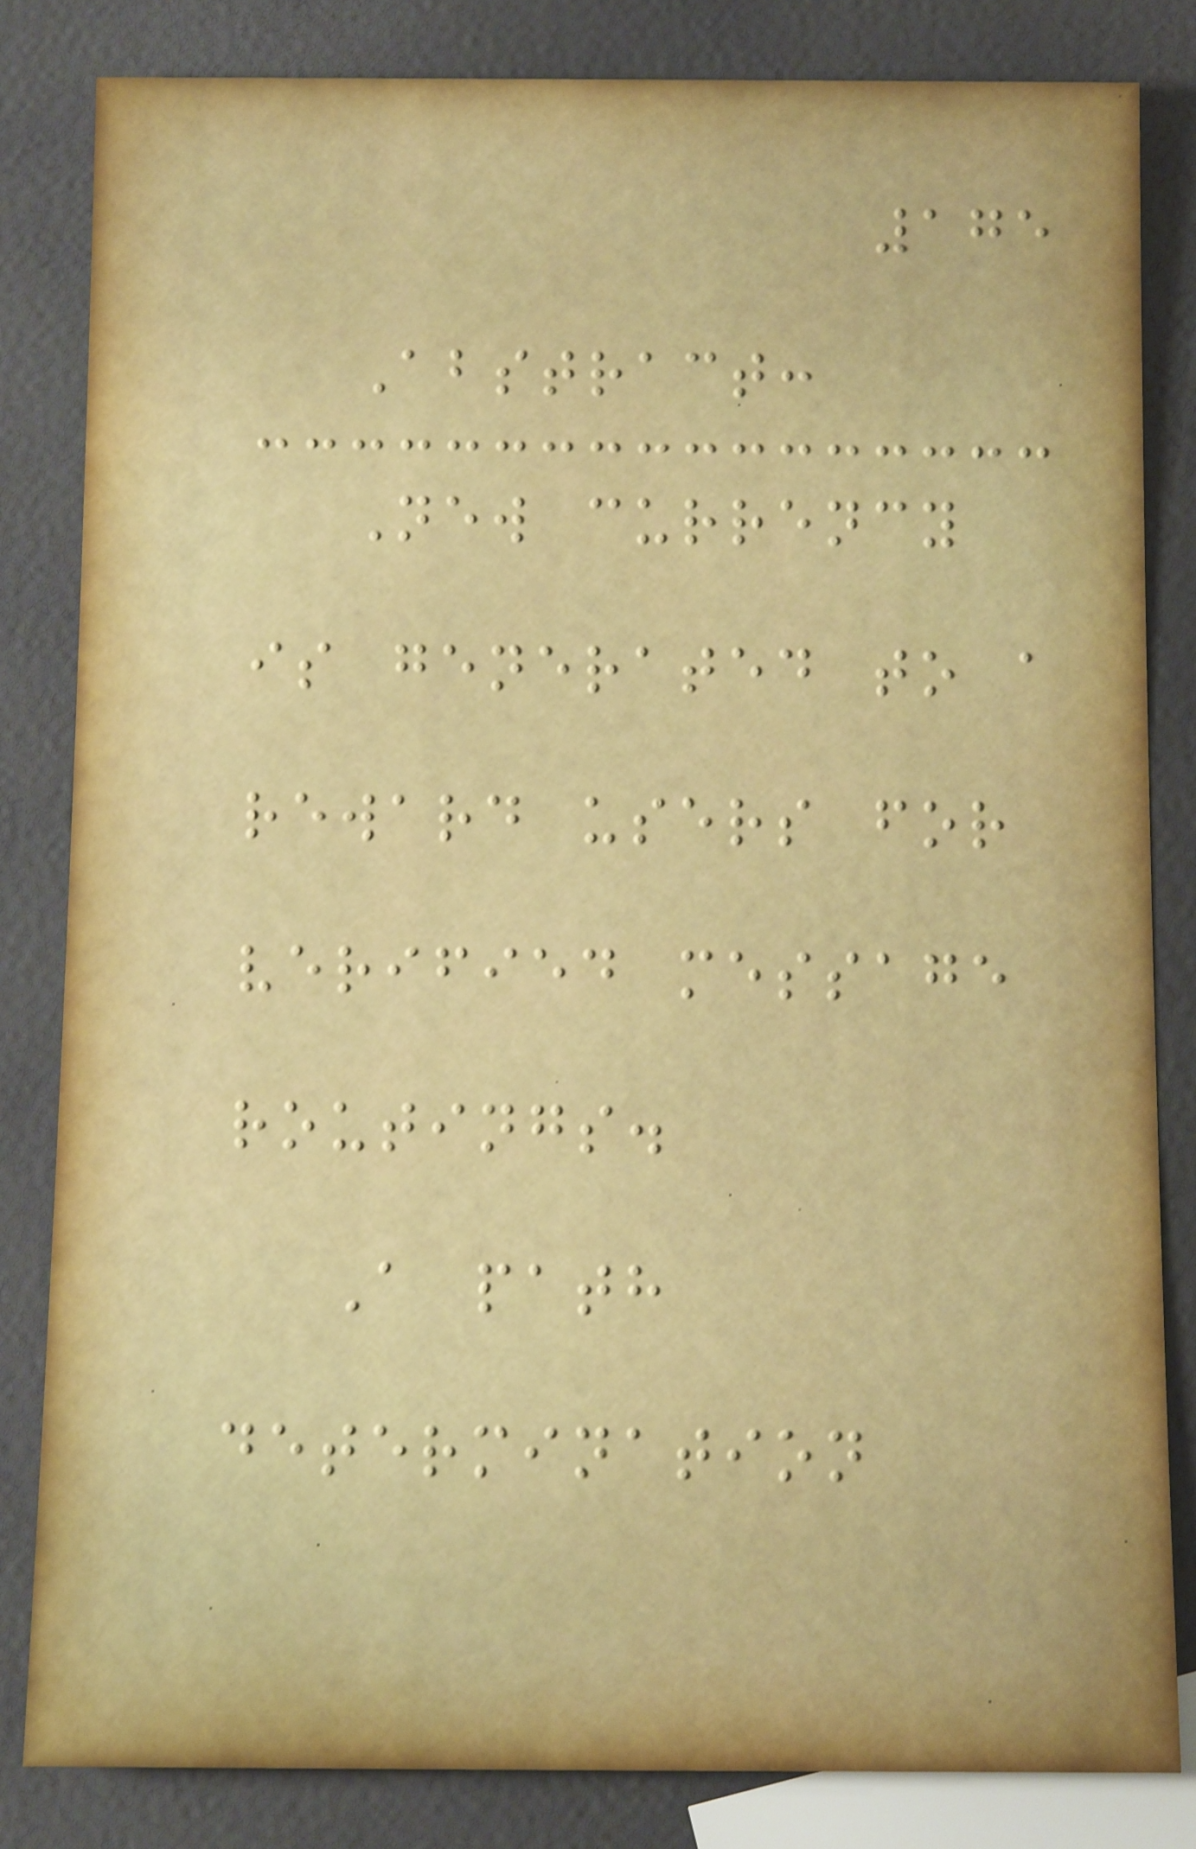175
Abstract:
New currency
is generated to a
reward users for
verified message
routings.
A path
determination
